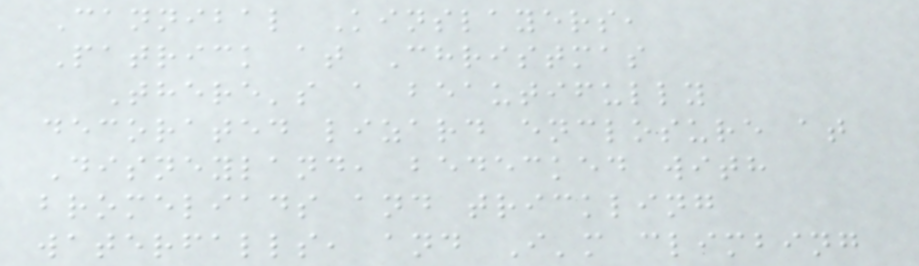Cannibal Kinslayers,
Patrick at Christmas
There's a beautifully
decorated lizard enclosure at
Disneyland, bedecked with
bromeliads and trickling
waterfalls, and I'm climbing
